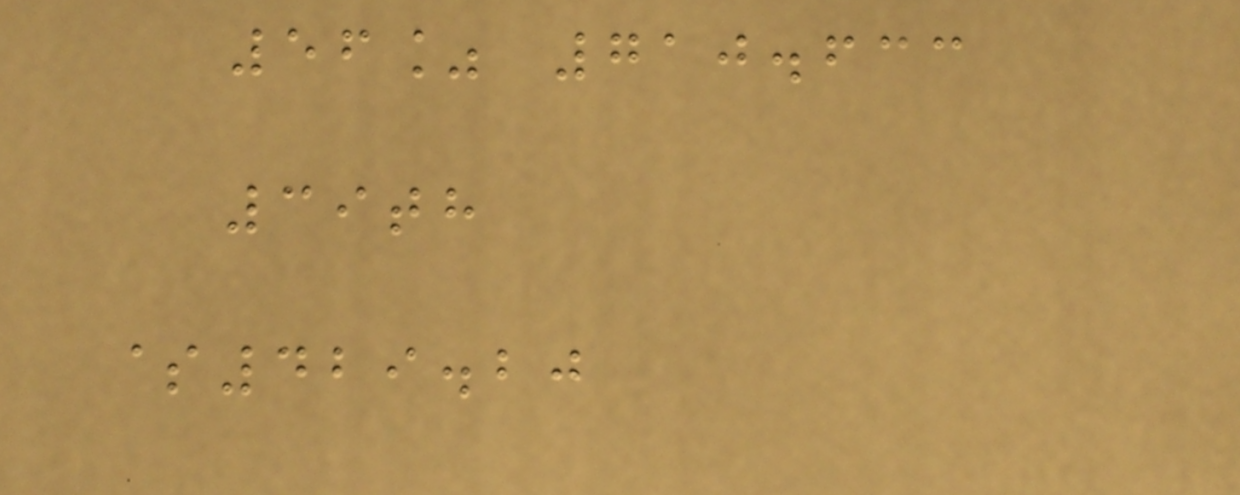56% 710.633
39th
$429.20
